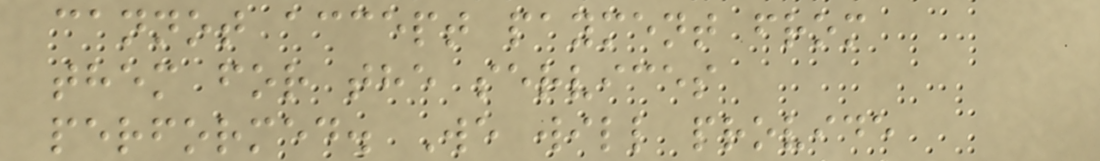cannot accept payment from
them for the services
performed. We will provide
